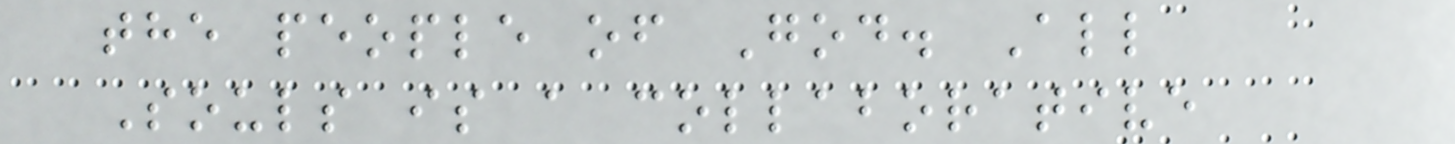the people of God. All
Souls is a collaborative
